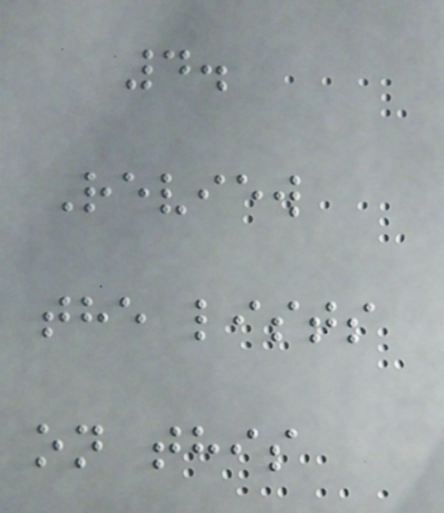4.
Review
the lists
on this
